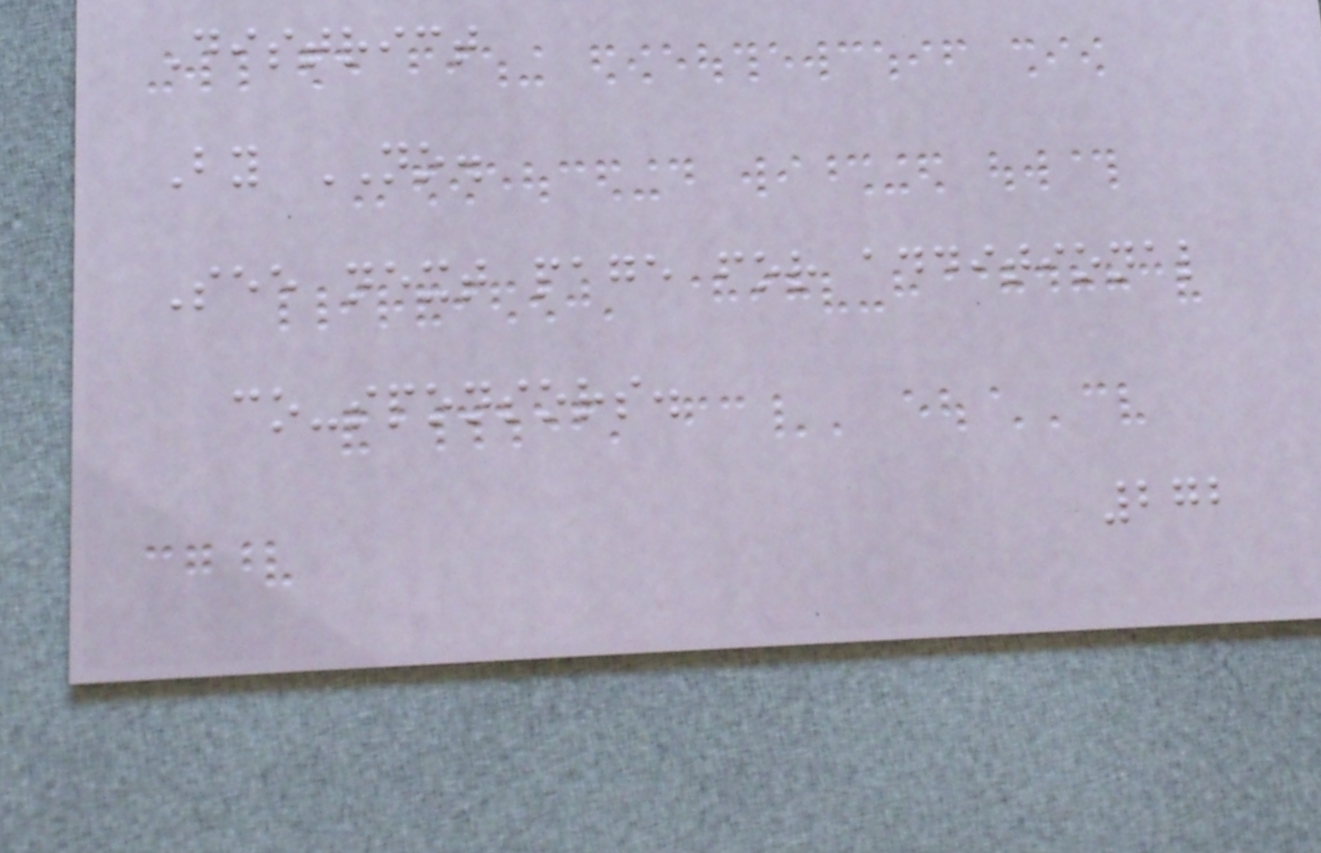District
By NO.
See next page for additional
co-sponsors.
272
